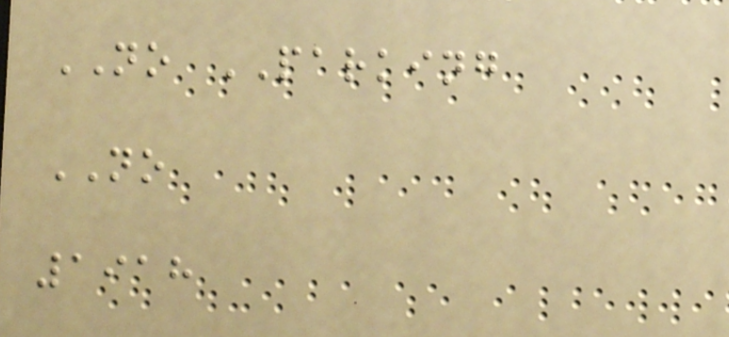NO PARKING
NO
1918
